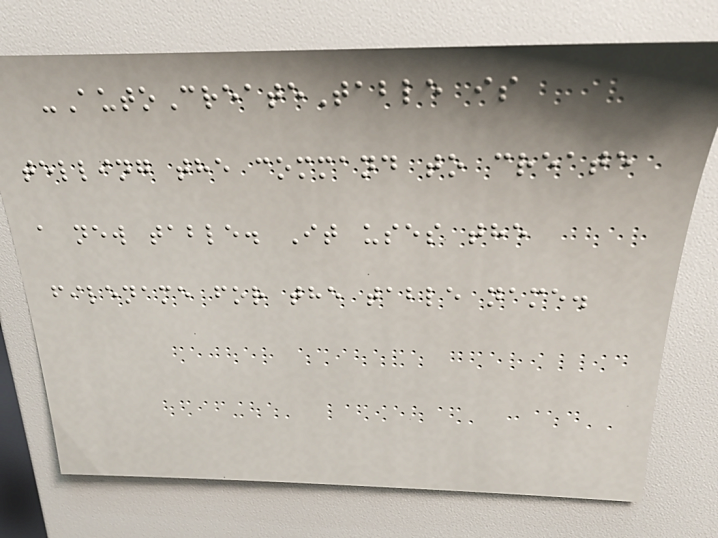-AutoCreateTable is
telling the command to create
a new table. It uses the
filename for the table name.
